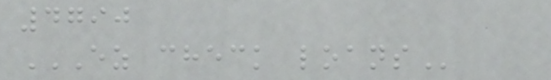4790
EZ CHECK LOANS
